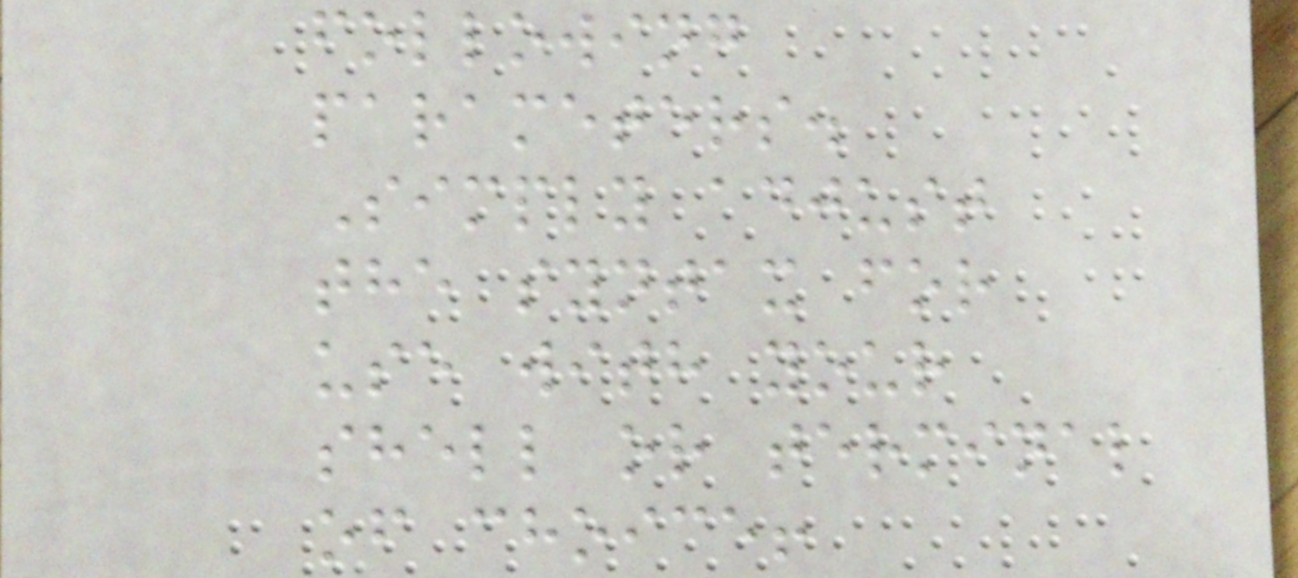following
parameters.
Simply adjust
the syntax for
use with your
shell or terminal
of choice!
